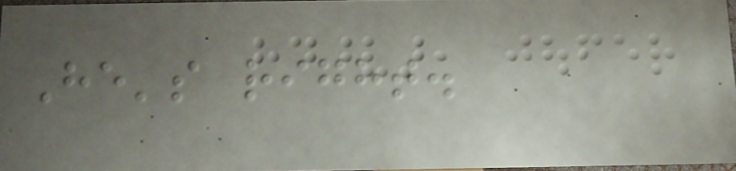He's right.
